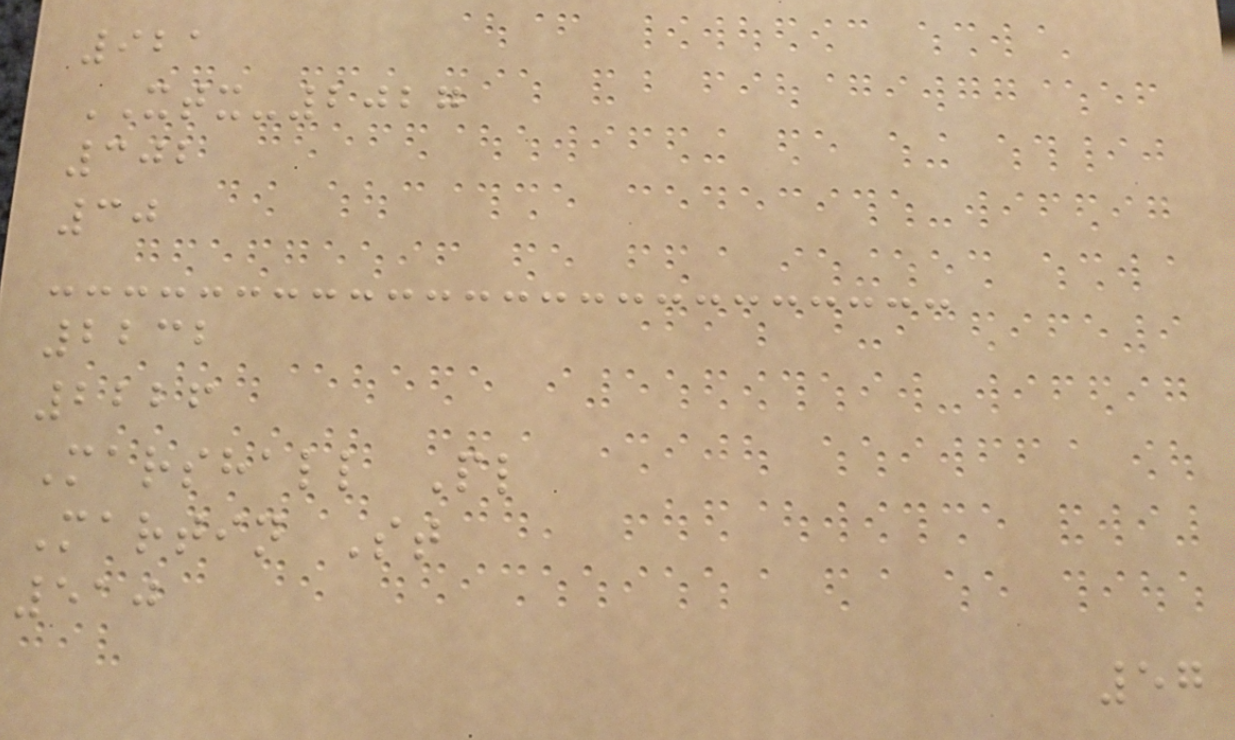921
XTX-2027
302
30
2232
2226
Marshall Pl
Martin St
510
57
